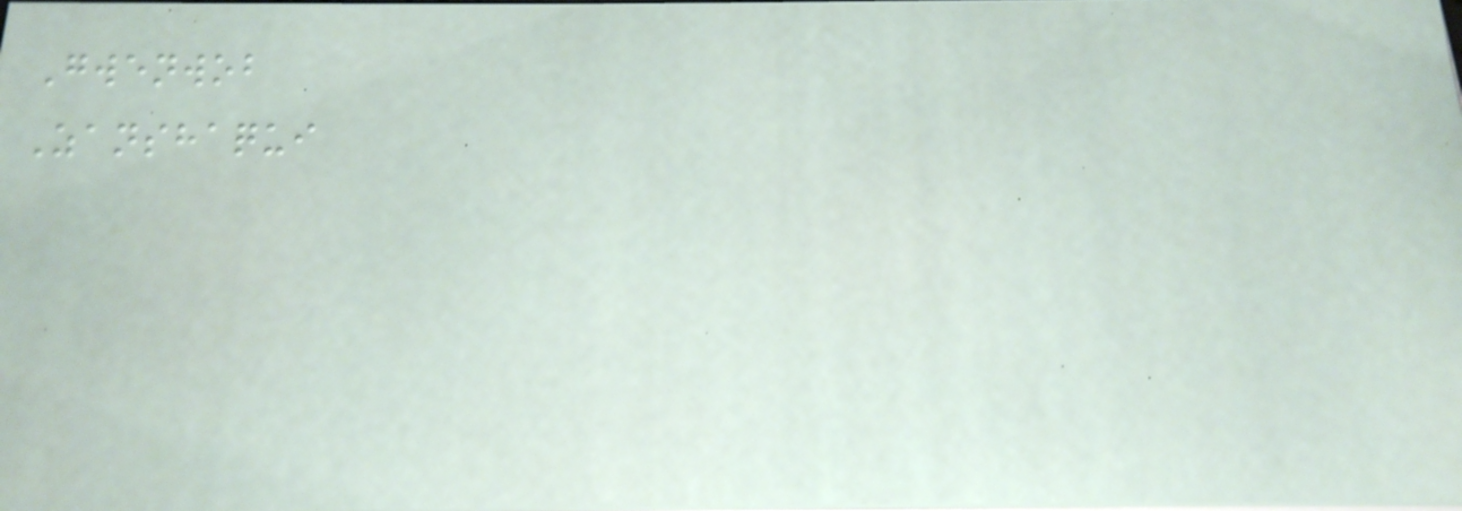Gwenwob
Zanshaqui
